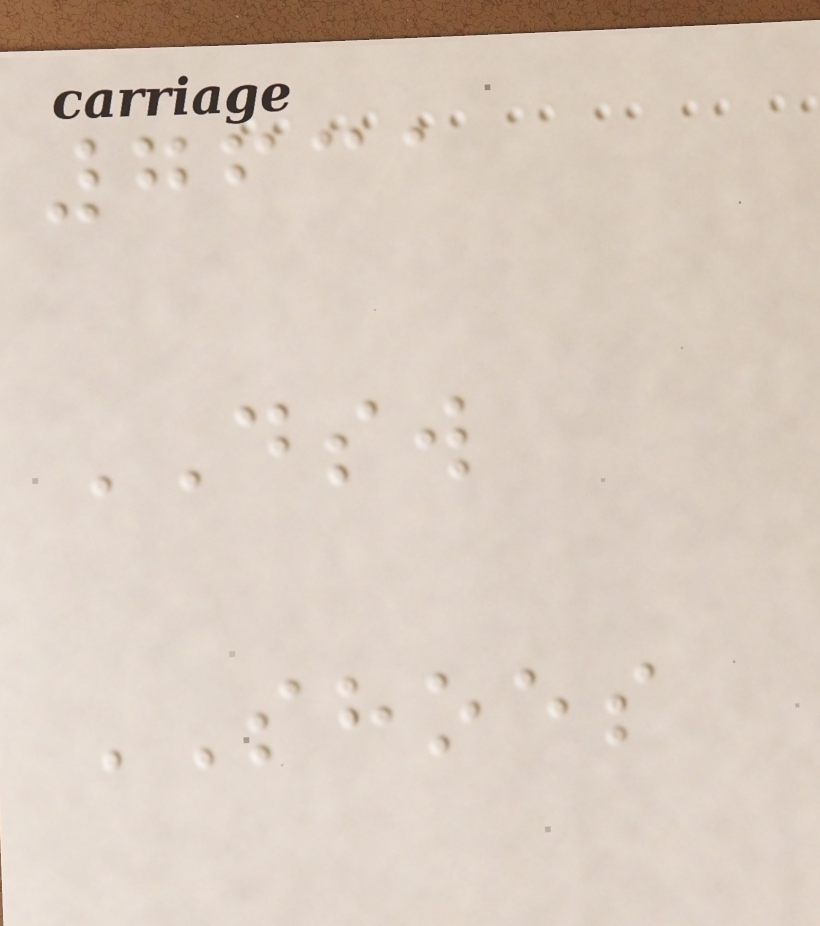7631
DSW
SHOES
